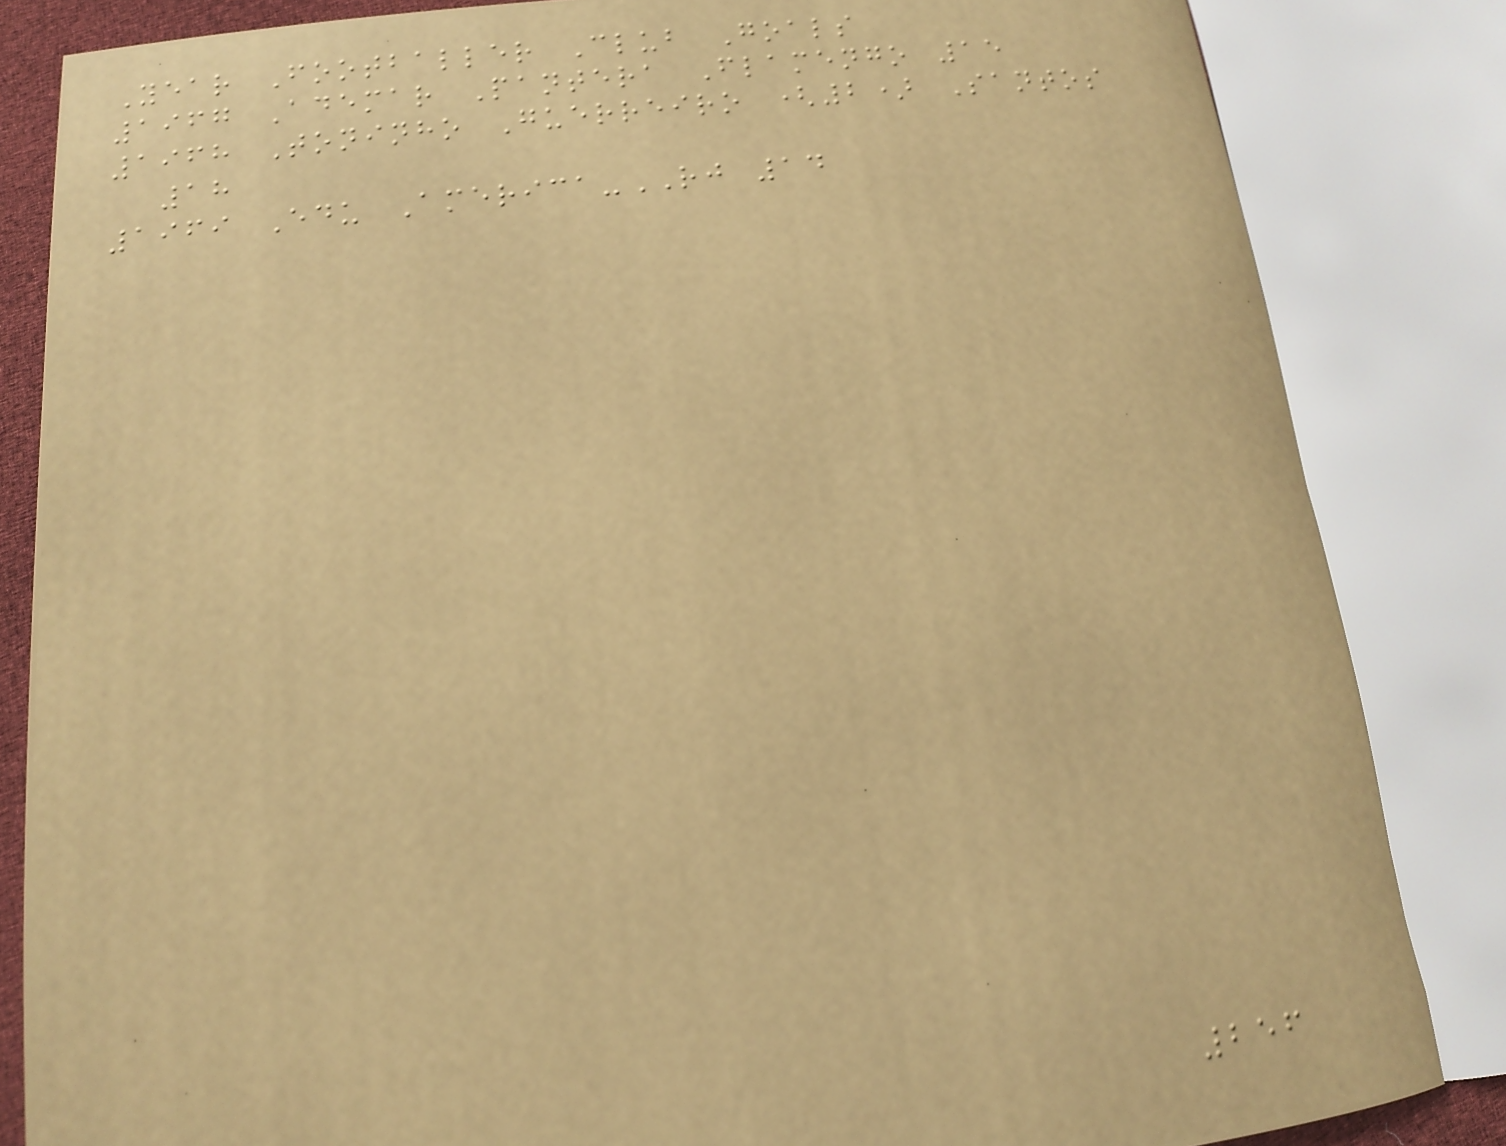Year Footballer Club Goals
1967 Ademar Pantera Flamengo 15
1968 Toninho Guerreiro (2) Santos
18
1969 Edu America-RJ 14
256
